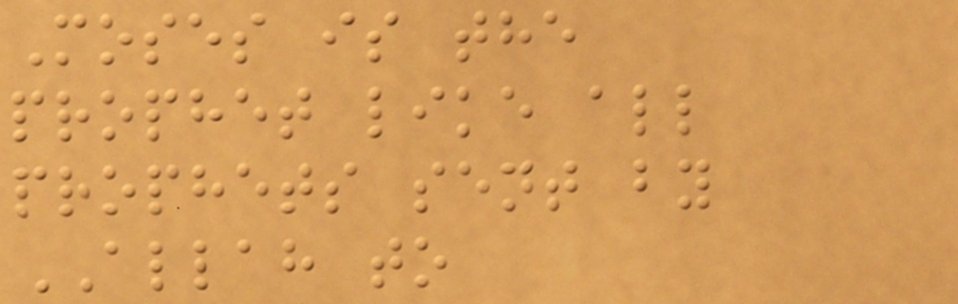Moses is the
prophet like all
prophets sent by
ALLAH to
